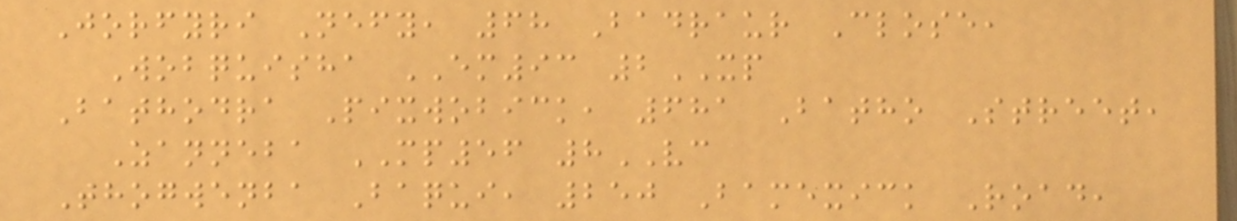Jorfyri Nefy, 68 Badraur Close,
Wobquisha EM93 2XP
Bathodra Pixwobick, 681 Batho Street,
Zanneba MP56 8VC
Thogwenba Baqui, 250 Bamexick Road,
